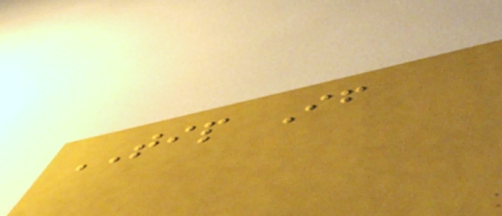TIP If
